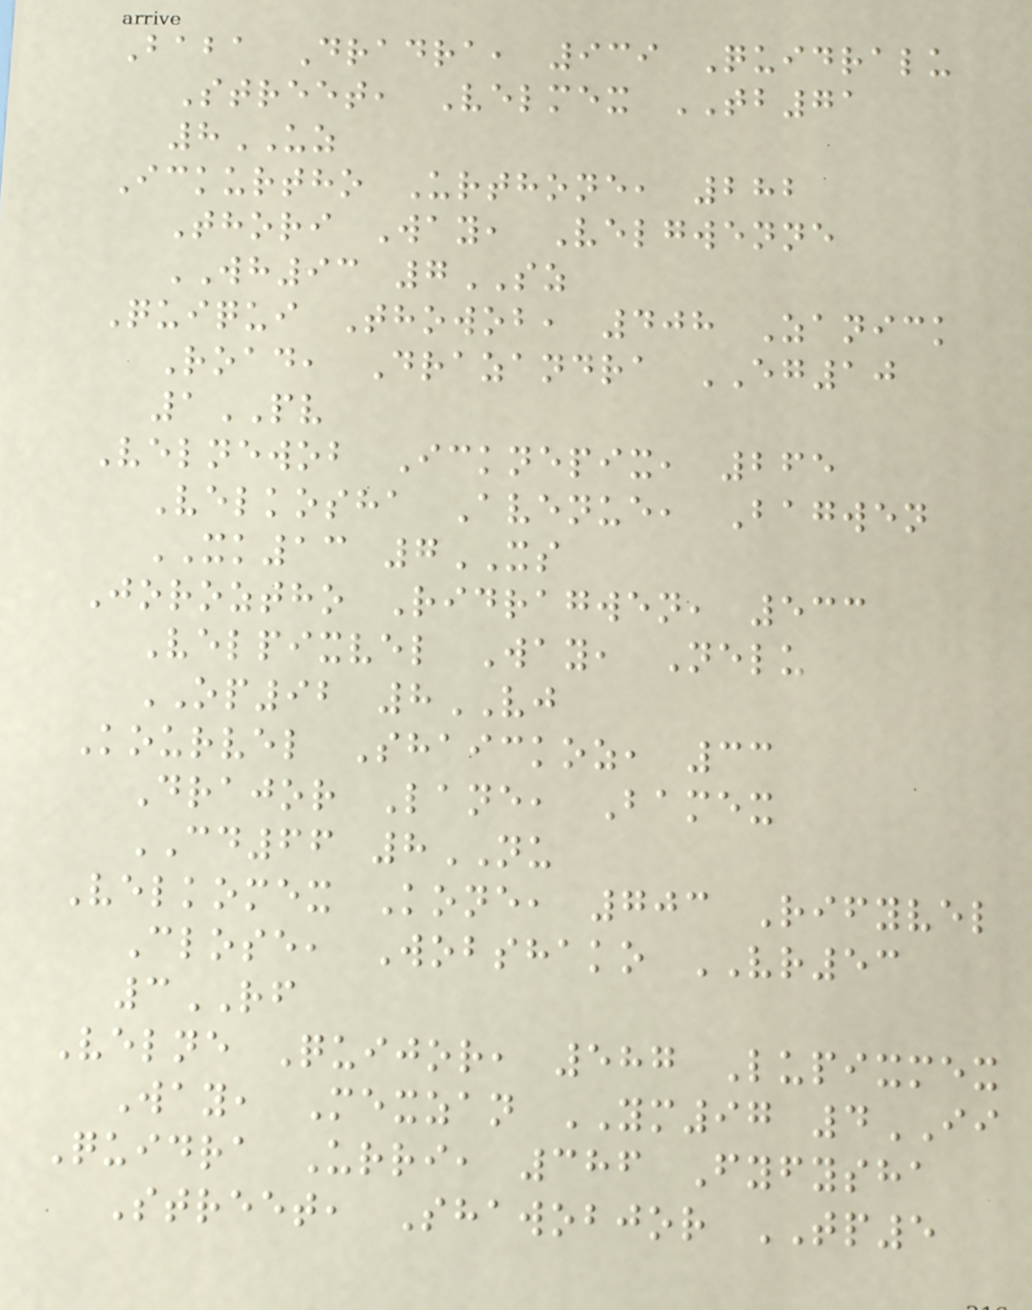Baba Dradra, 939 Quidralu
Street, Velmex TB71
8UZ
Ickurtho Urthone, 282
Thori Way, Velgwenne
WH93 7SZ
Quiqui Thowob, 408 Zanick
Road, Drazandra EG10
1PV
Velnewob Icknepix, 265
Velkosha Avenue, Bagwen
XK13 7XS
Joroztho Ridragwen, 533
Velpixvel Way, Nelu
OP92 8VJ
Kourvel Shaickoz, 33
Drajor Lane, Bamex
CD66 8NU
Velkomex Kone, 703 Rifyvel
Close, Wobshako VR53
3RF
Velne Quijor, 587 Lupixmex
Way, Mexzan YM97 4II
Quidra Urri, 386 Fyfysha
Street, Shawobjor TP5
